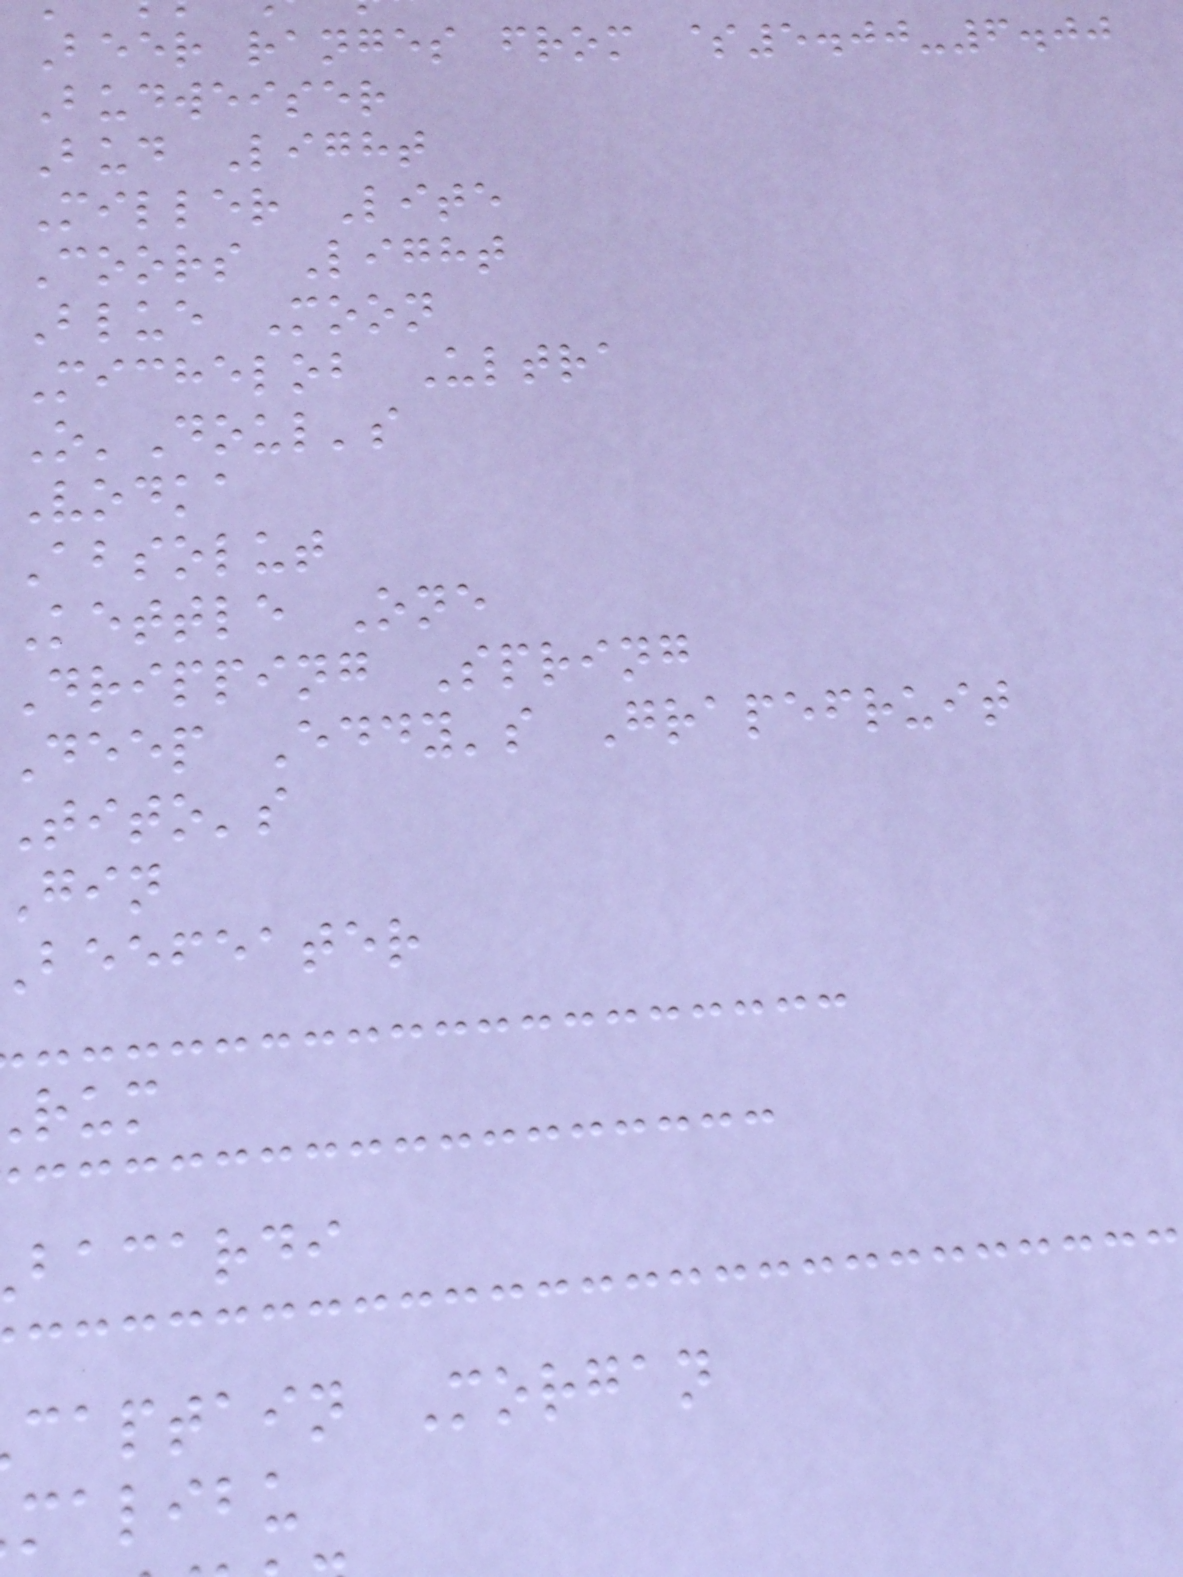Beer ranges from $5.00-6.00
Budweiser
Bud Light
Miller Lite
Coors Light
Blue Moon
Michelob Ultra
O'Doul's
Vodka
Absolut
Kettle One
Dripping Spring
Deep Eddy's Grapefruit
tito's
beefeater
bacardi
captain Morgan
malibu
